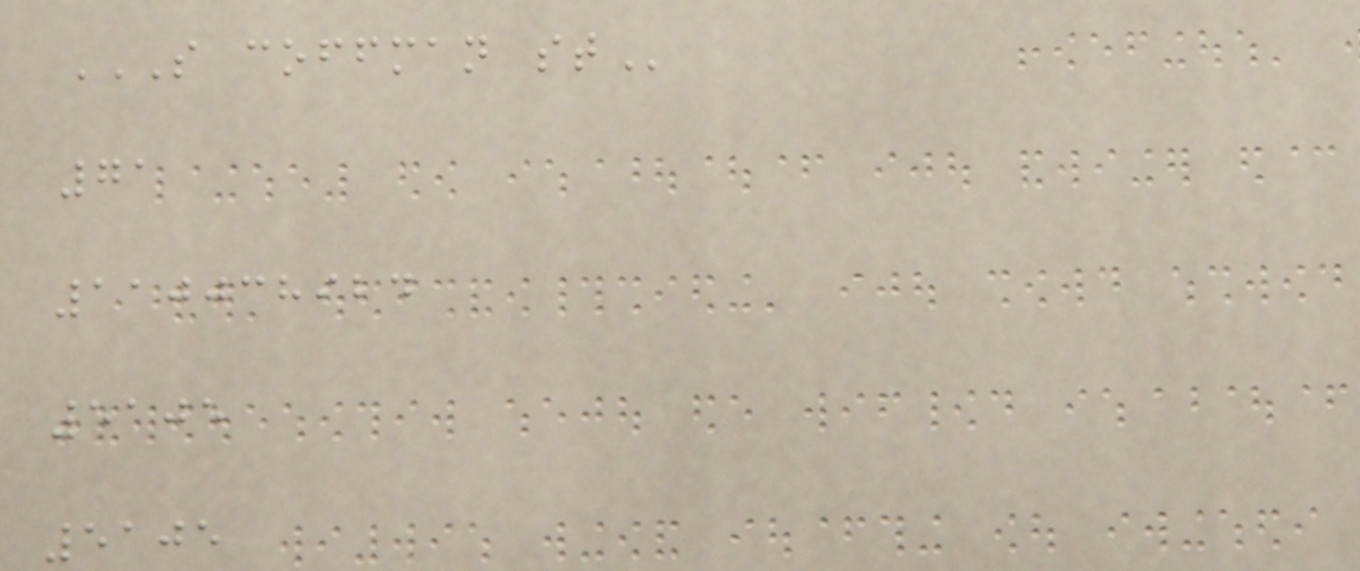S COFFMAN ST
71
110038924
5105
5105
